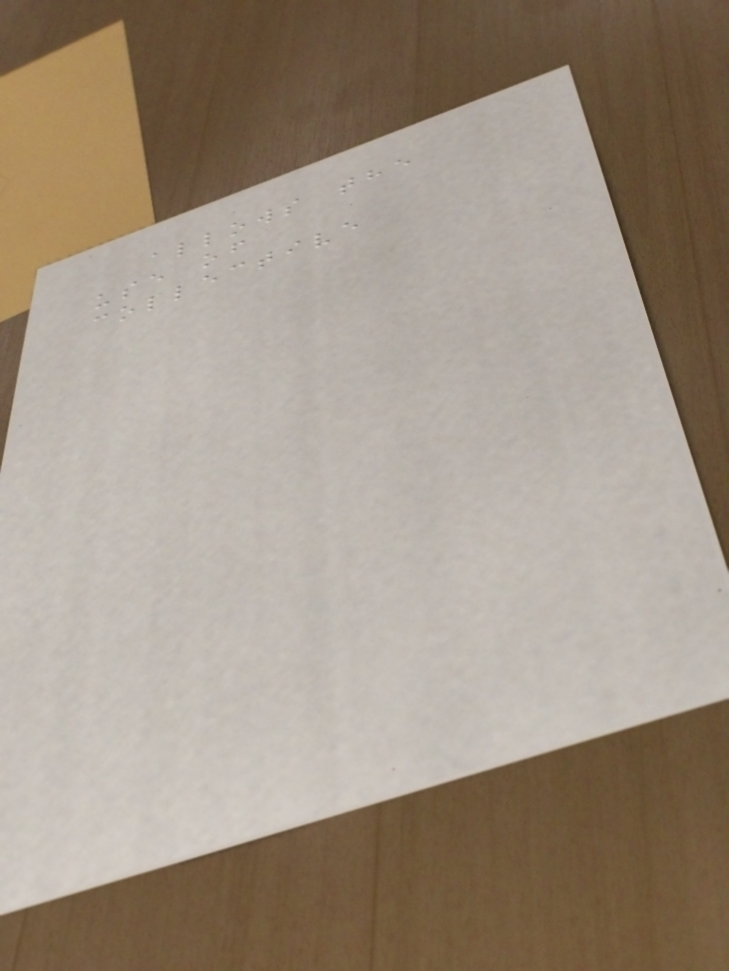allows the
use of
collective
